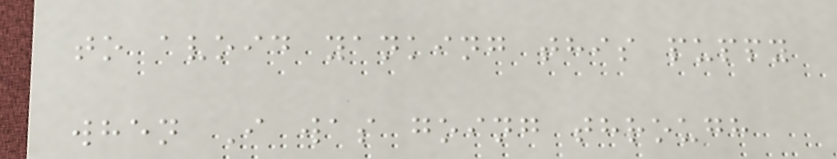to avoid yanking this puppy
when I was going through
